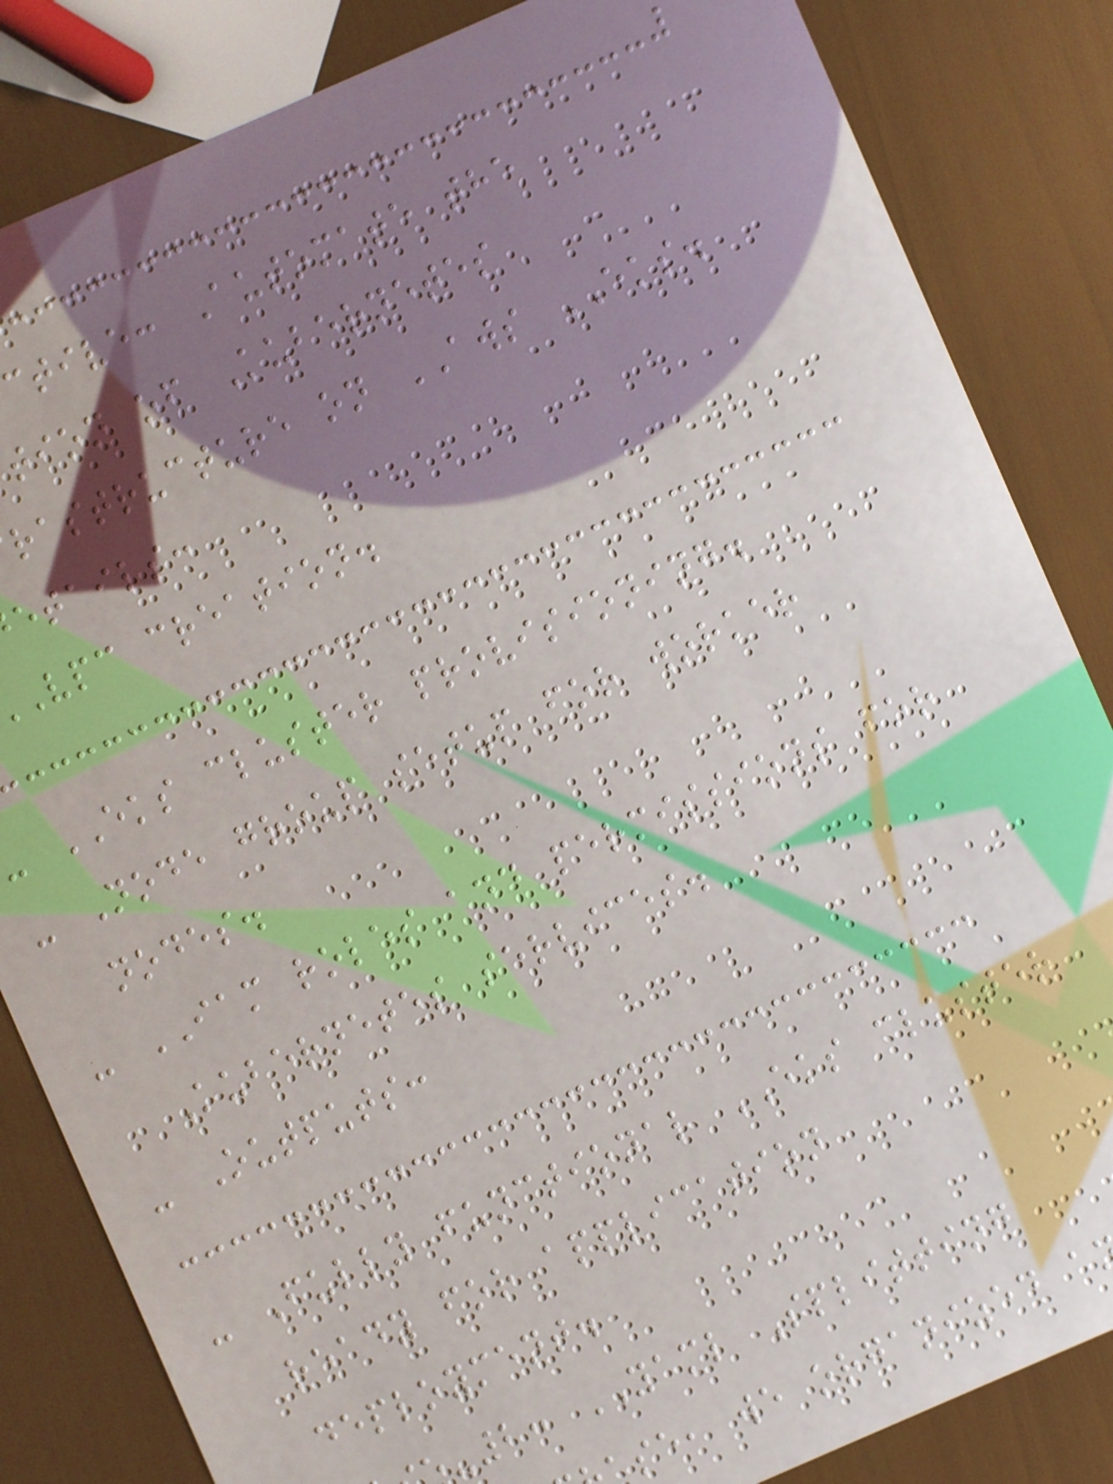ctive: Automate the
tion of Kubernetes
rastructure on AWS EKS.
etails:
vpc creation.
EKS cluster provisioning.
- Node group setup for worker
nodes.
- IAM roles and permissions for
Kubernetes services.
- Outputs:
- Fully functional EKS cluster
ready for application
deployment.
-2: YAML Splitting
se, we organized a
